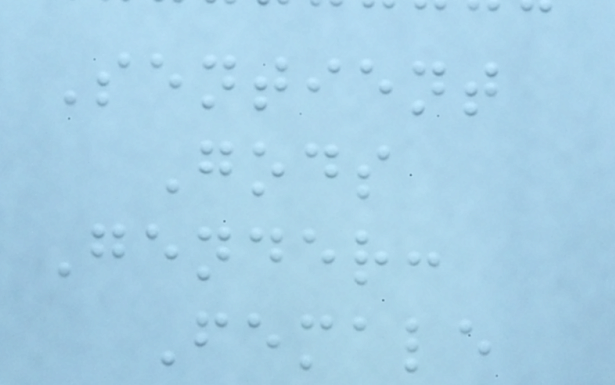Sentient
Gods
Gender:
Female
